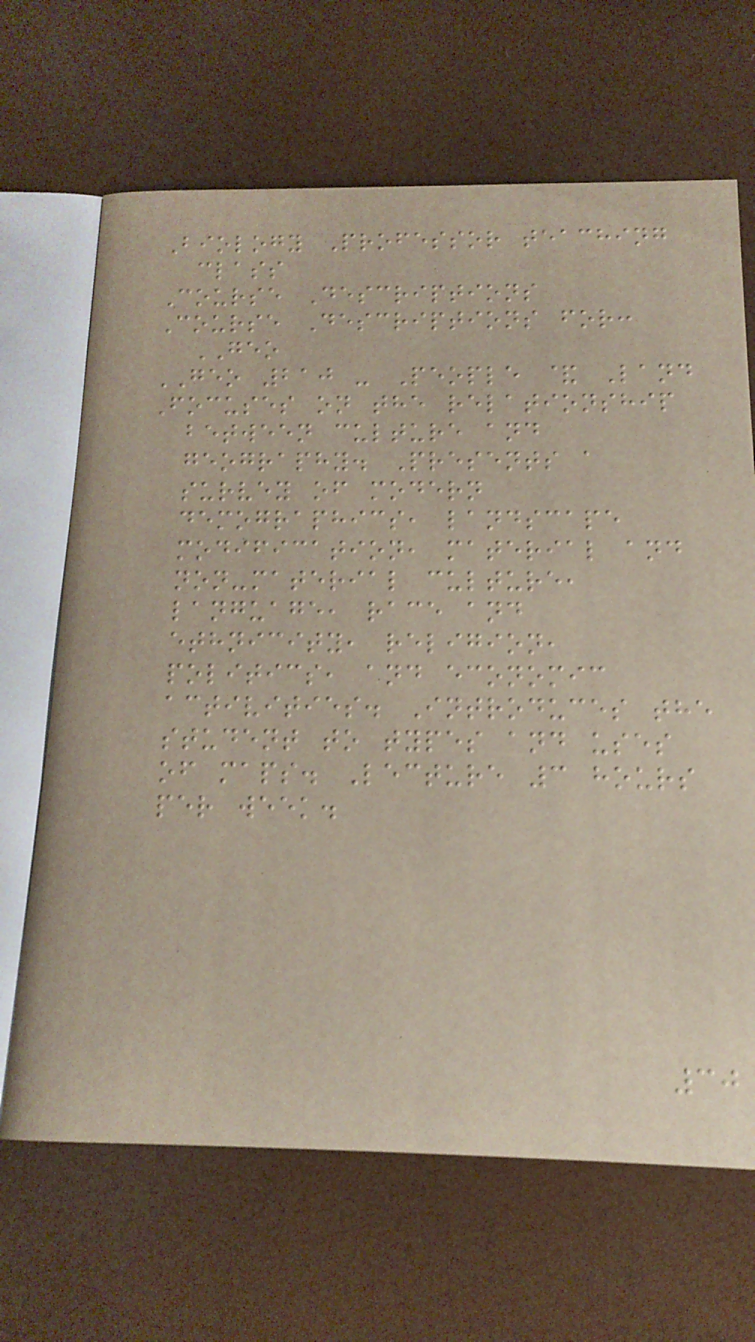Biology Professor teaching
class
Course Descriptions
Course Descriptions for:
GEO
GEO 210 - People & Land
Focuses on the relationship
between culture and
geography. Presents a
survey of modern
demographics, landscape
modification, material and
non-material culture,
language, race and
ethnicity, religion,
politics, and economic
activities. Introduces the
student to types and uses
of maps. Lecture 3 hours
per week.
30
